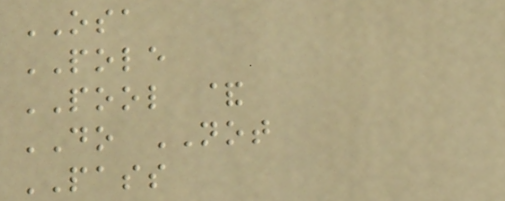OSA
POLE
POOL &
DO NOT
PASS
